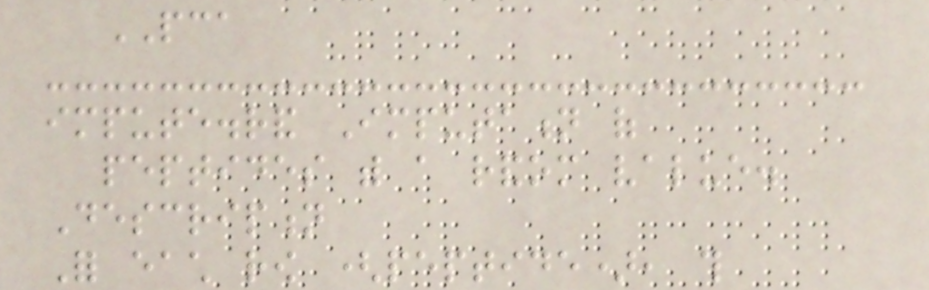PCA
impute.rand Imputation of
peptides with a random value.
Description
For each row (peptide), this
